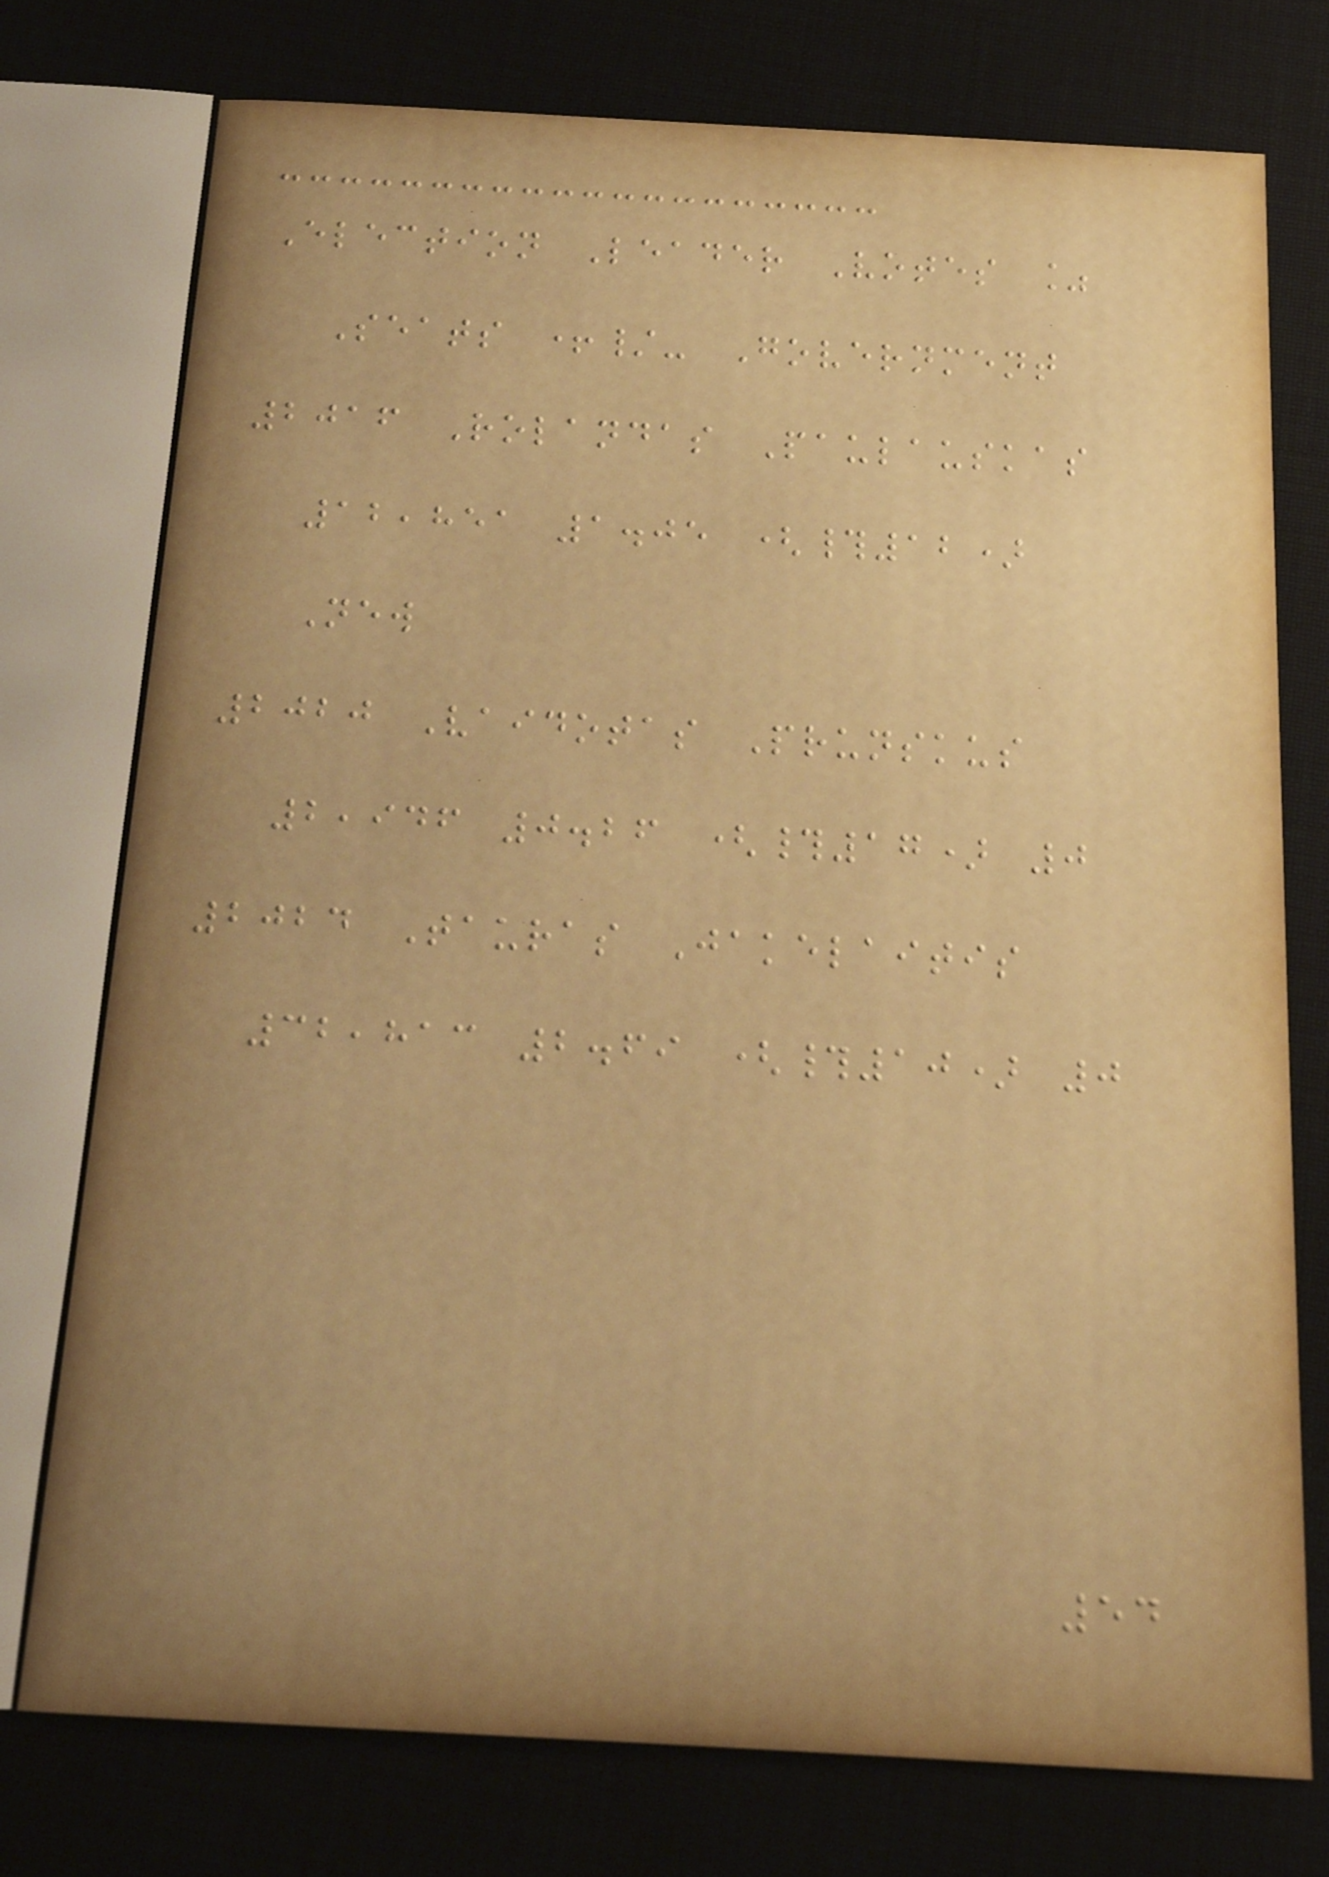Election Leader Votes %
Seats +/- Government
2016 Rolandas Paulauskas
12,851 1.05 (#12)
New
2020 Vaidotas Prunskus
2,946 0.26 (#17) 0
2024 Tauras Jakelaitis
32,813 2.69 (#10) 0
54
